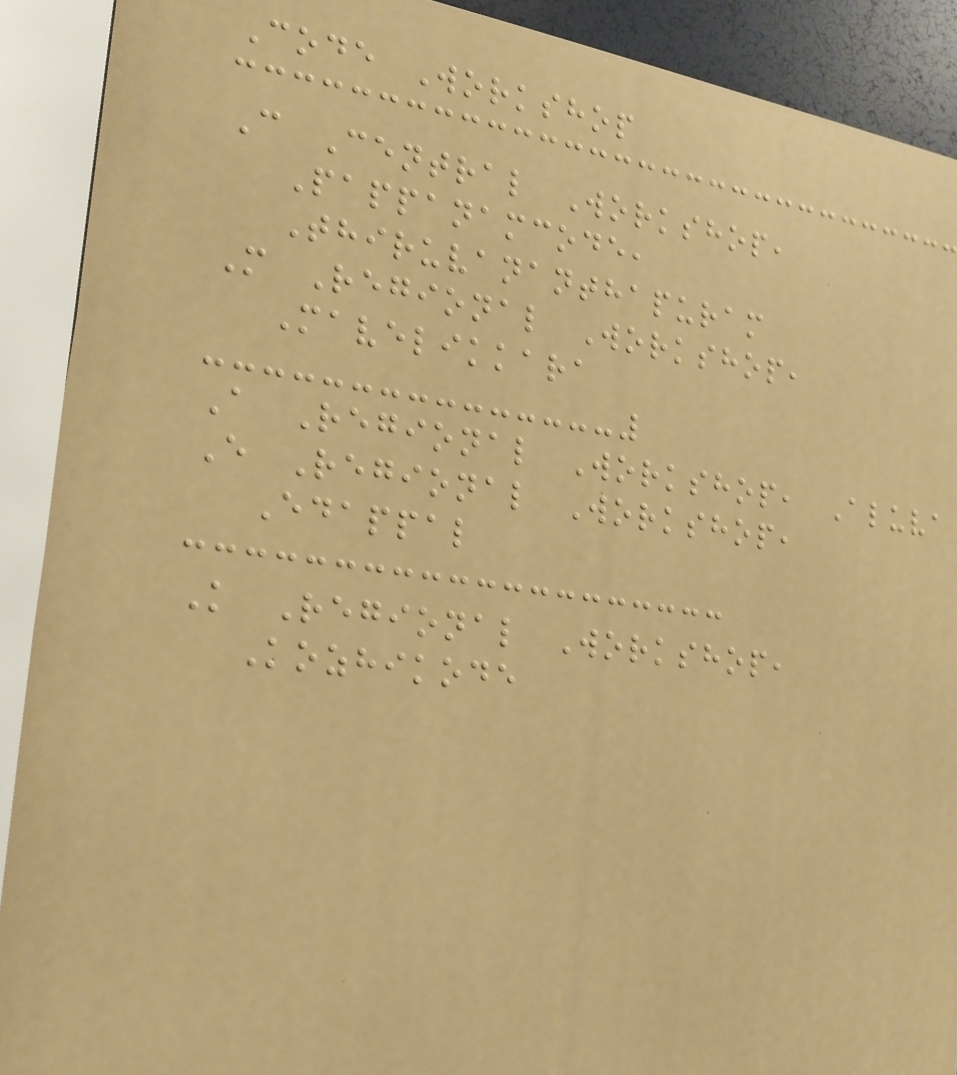Code Workshop
C Central Workshop,
Pappanamcode,
Thiruvananthapuram
M Regional Workshop,
Mavelikkara
A Regional Workshop, Aluva
E Regional Workshop,
Edappal
K Regional Workshop,
Kozhikode
